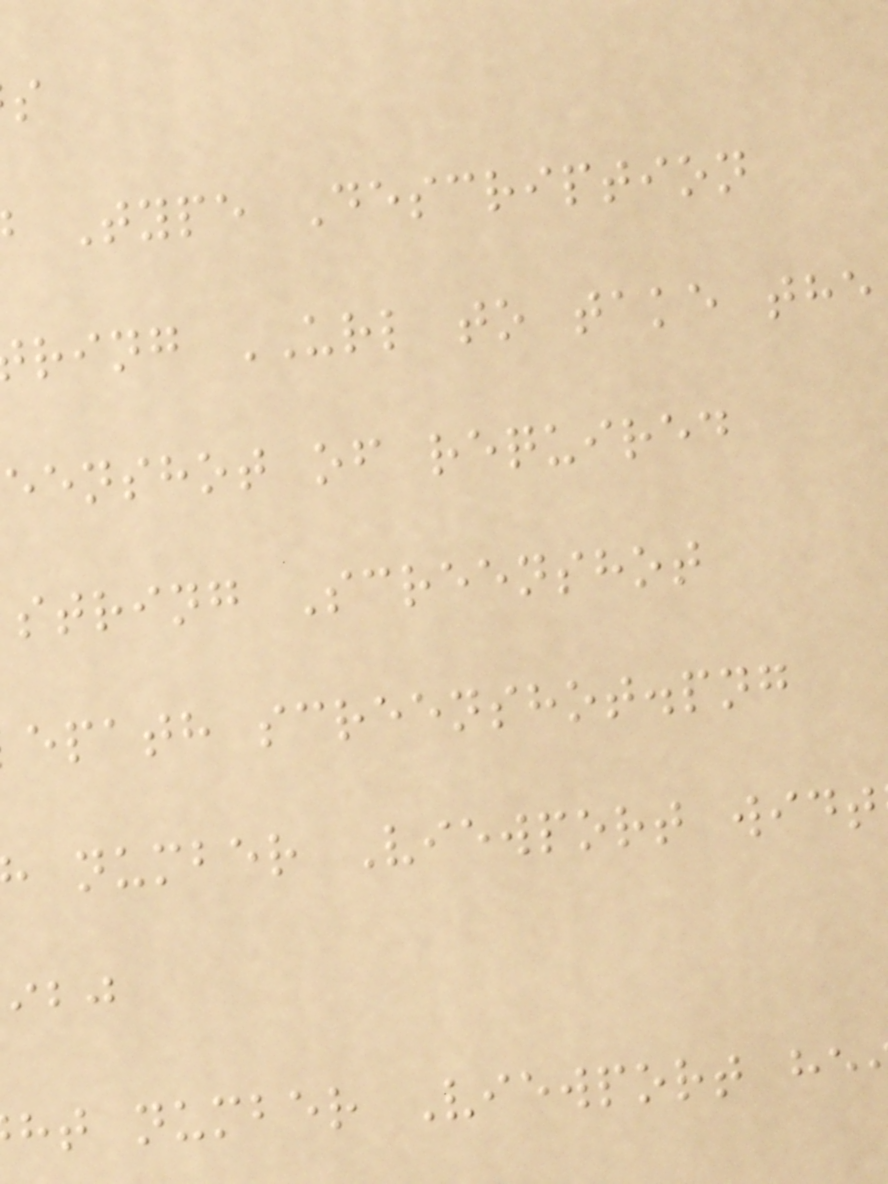Type Description
ring URL to take the
eenshot of required
string Screenshot
epath screenshot.png
number Viewport widt
ht number Viewport he
